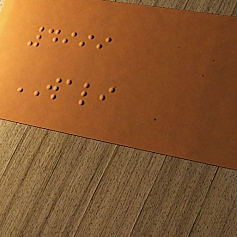4999
WALI
